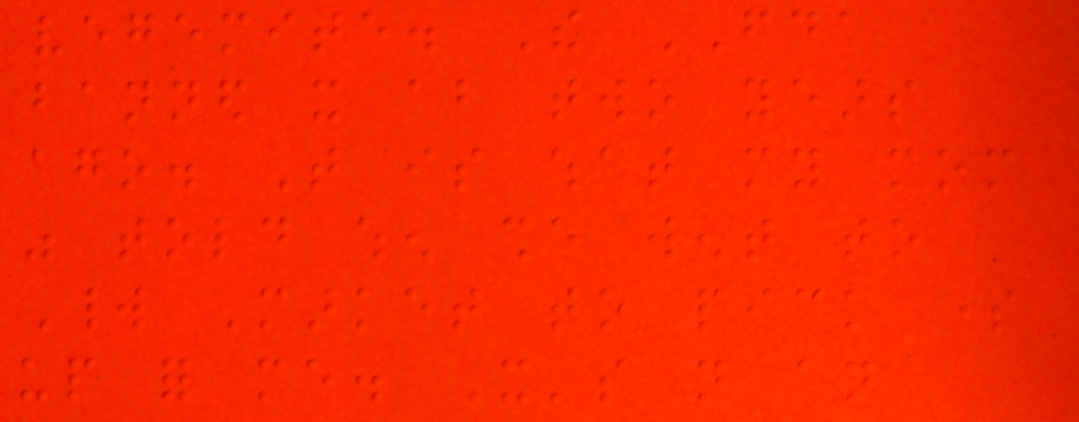vegemite. The FDA
banned it about two years
ago. That is what my mom
was told when she went to
World Market to pick some
up for me. It's not an
